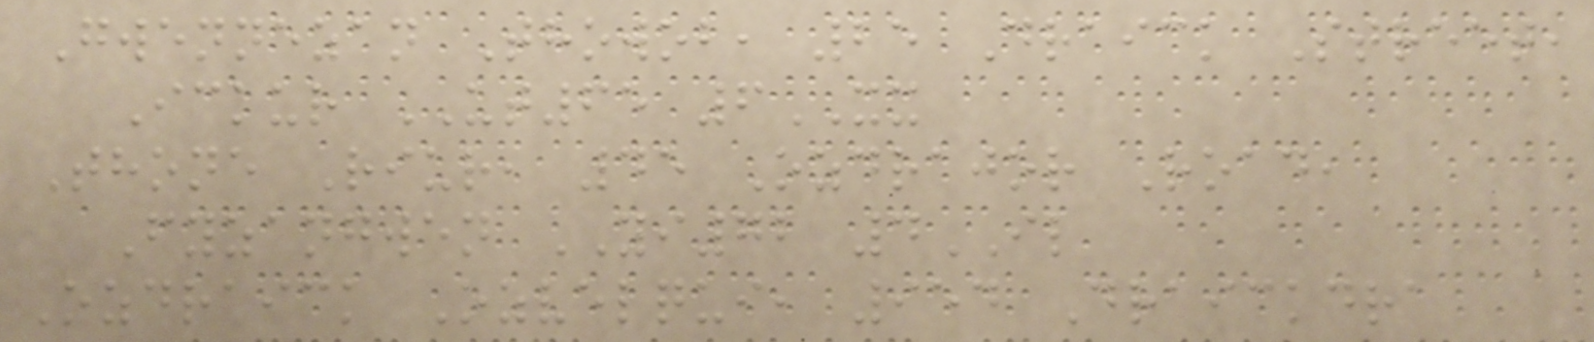Gwennezan Thowob, 25 Draick Street,
Ickur UT65 6XX
Thone Riur, 45 Ozdrajor Road,
Fyzangwen YI72 4IL
Ozdraick Ozvelqui, 954 Draickdra
